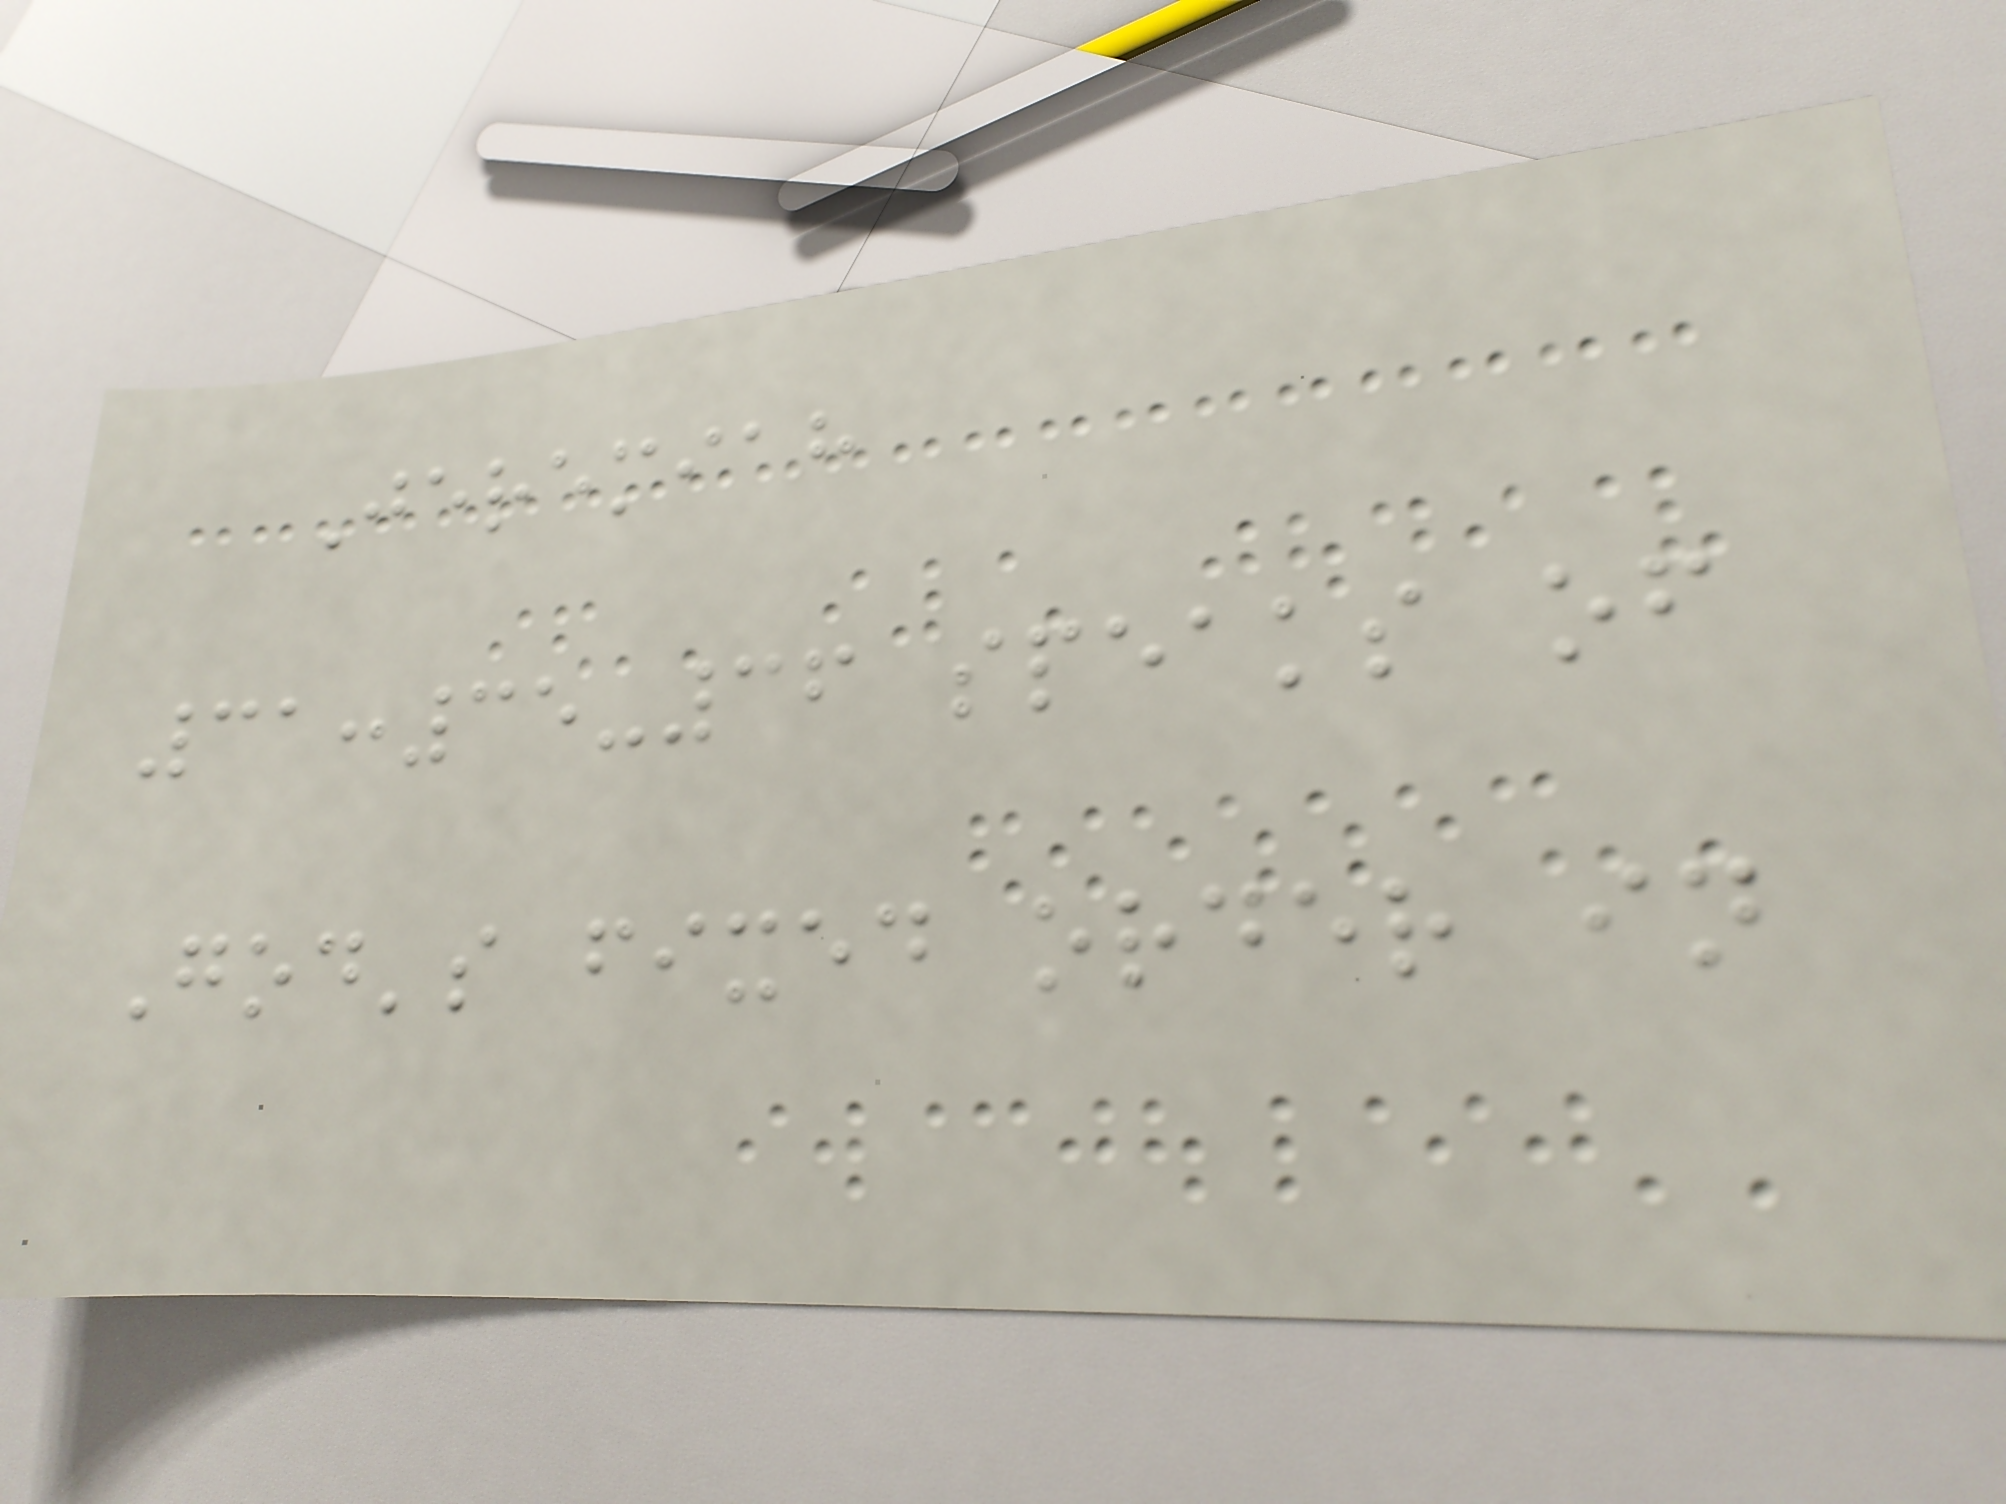Jeremiah
31:35-36 speaks of
God's fixed order in
